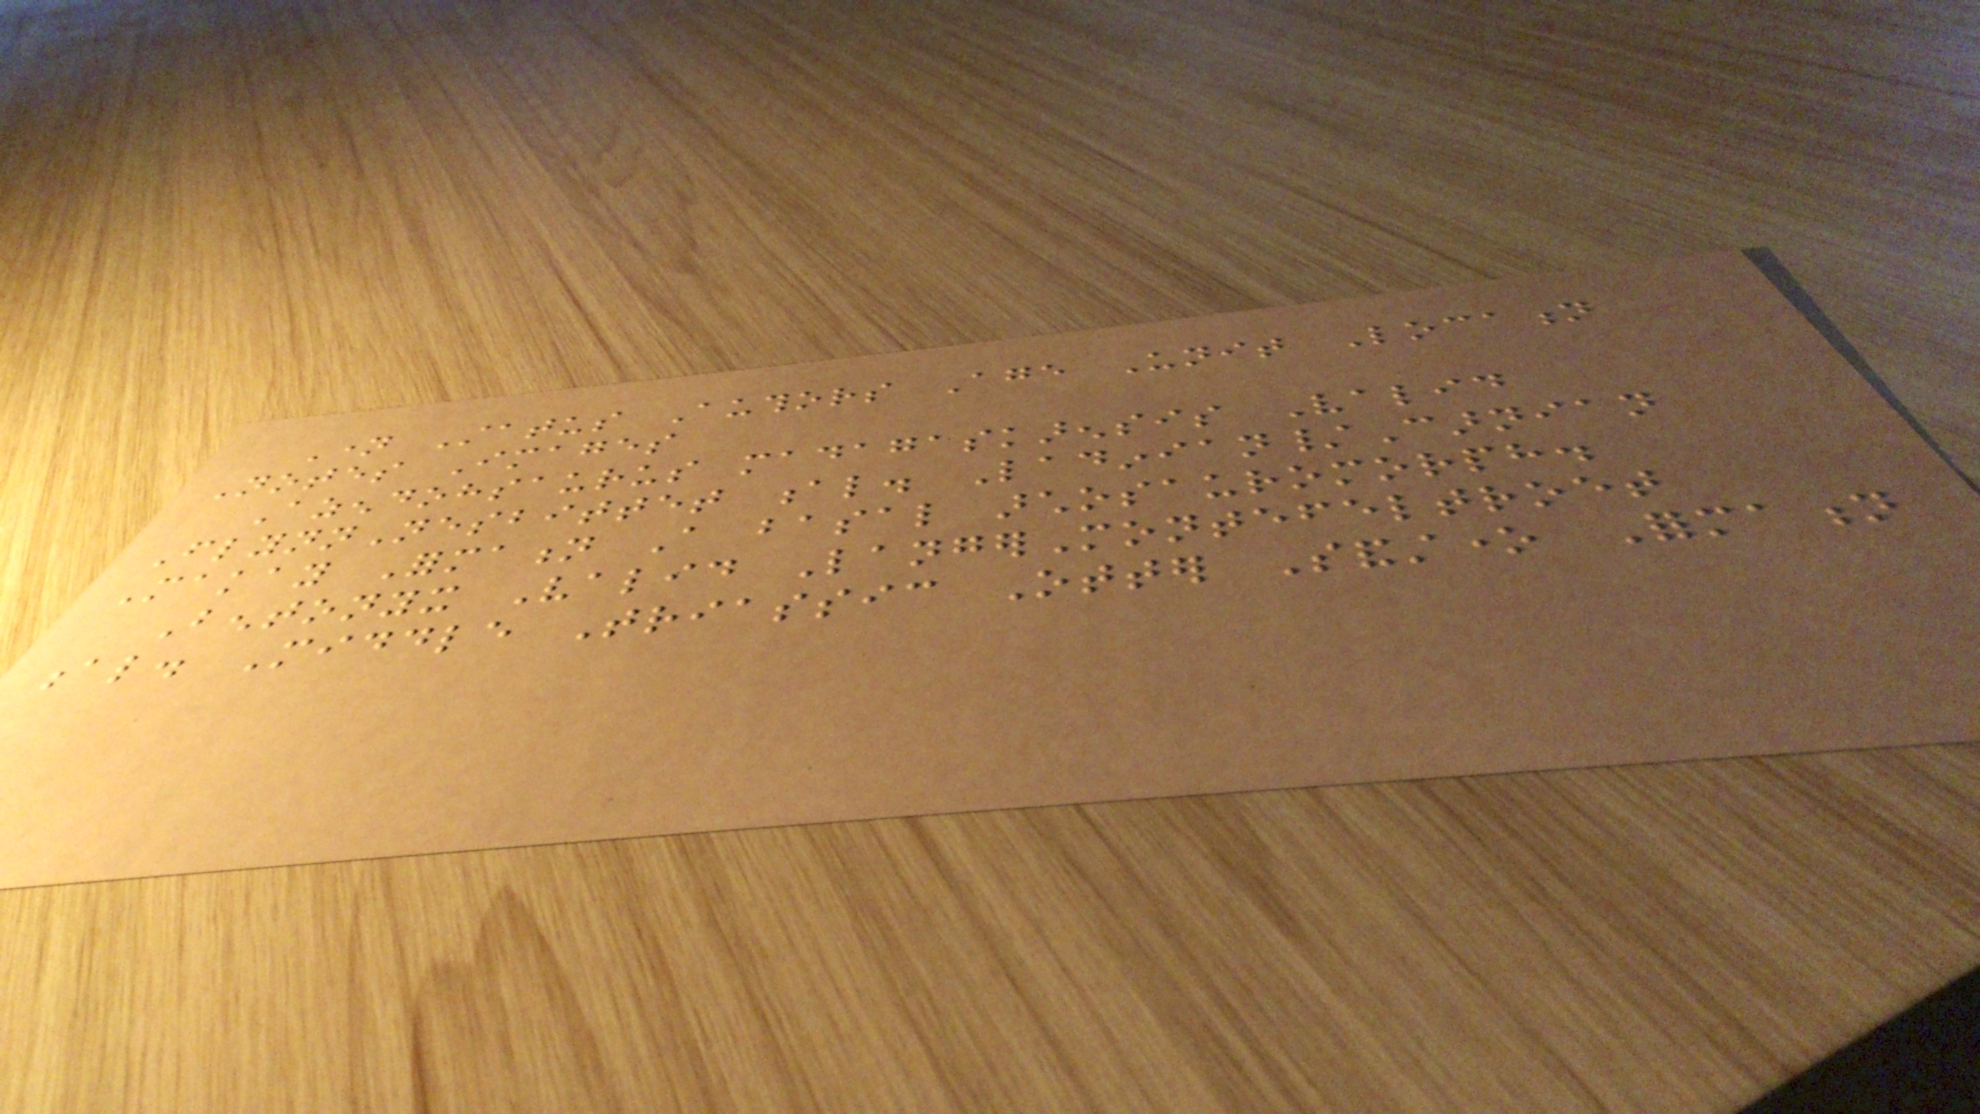Name Status Authors Age Unit Location
Notes Images
Azendohsaurus madagaskarensis Valid
FlynnNesbittet al. Ladinian/Carnian
Makay Formation A basal archosauromorph.
Bentonyx Valid LangerMontefeltroet
al. Middle Triassic Otter Sandstone Formation
